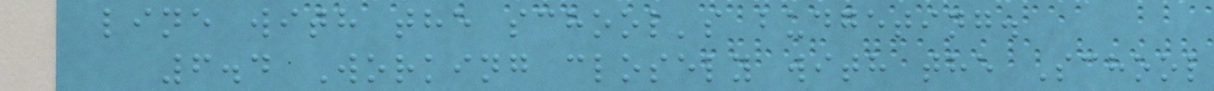line with the school's budgeting.
6.4 Working closely with the School
